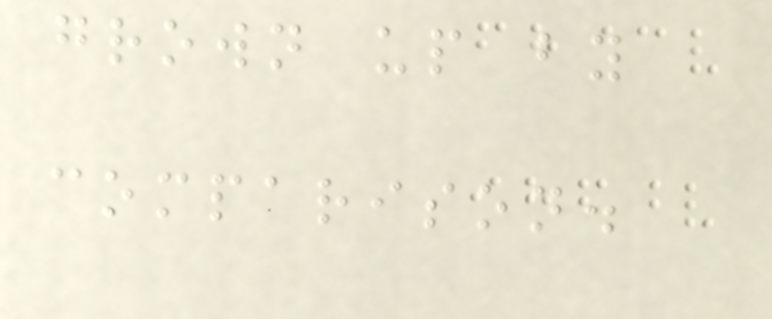grown up by
comparison.
